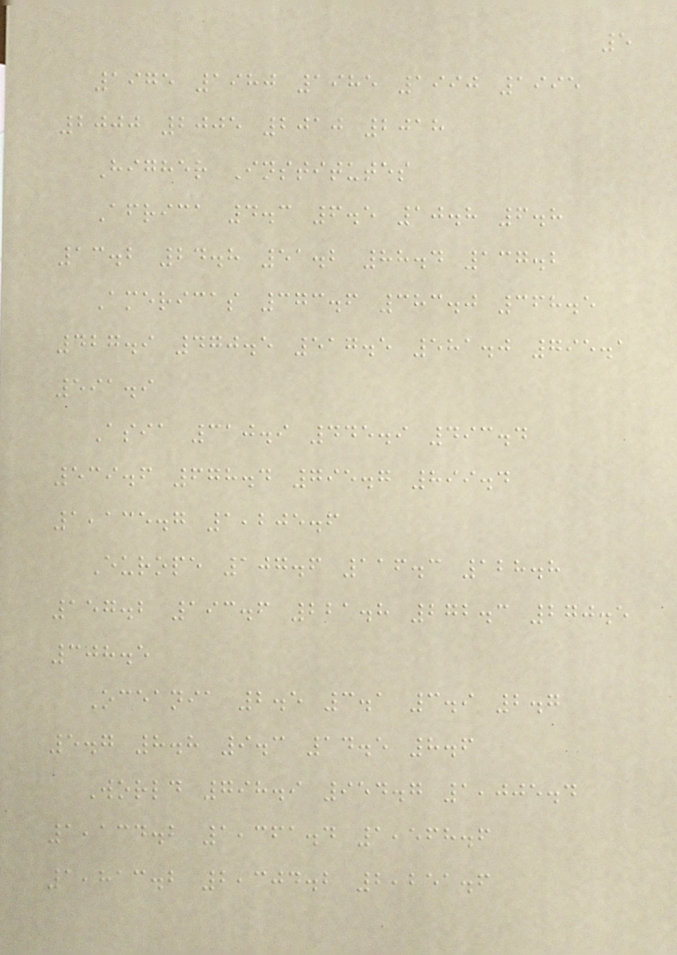5
1975 1980 1985 1990 1995
2000 2005 2010 2018
Higher Institutes
Africa 4.3 6.5 10.8 6.8
13.2 24.8 51.2 88.4 137.2
Americas 373.6 383.0 368.5
427.9 470.5 517.5 581.0 795.1
591.9
Asia 310.9 445.9 493.4
539.6 678.4 795.7 899.4
1,135.7 1,205.6
Europe 107.6 116.3 128.8
157.2 193.6 221.8 272.3 270.5
308.5
Oceania 2.5 3.1 3.9 2.7
5.7 8.8 9.3 14.5 8.6
World 798.9 954.7 1,005.4
1,134.2 1,361.4 1,568.6
1,813.2 2,304.2 2,251.6
